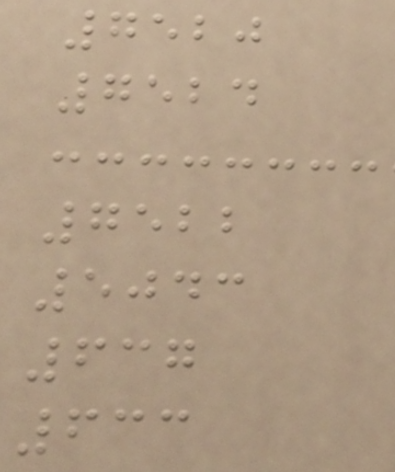7520
7524
7522
5043
637
633
